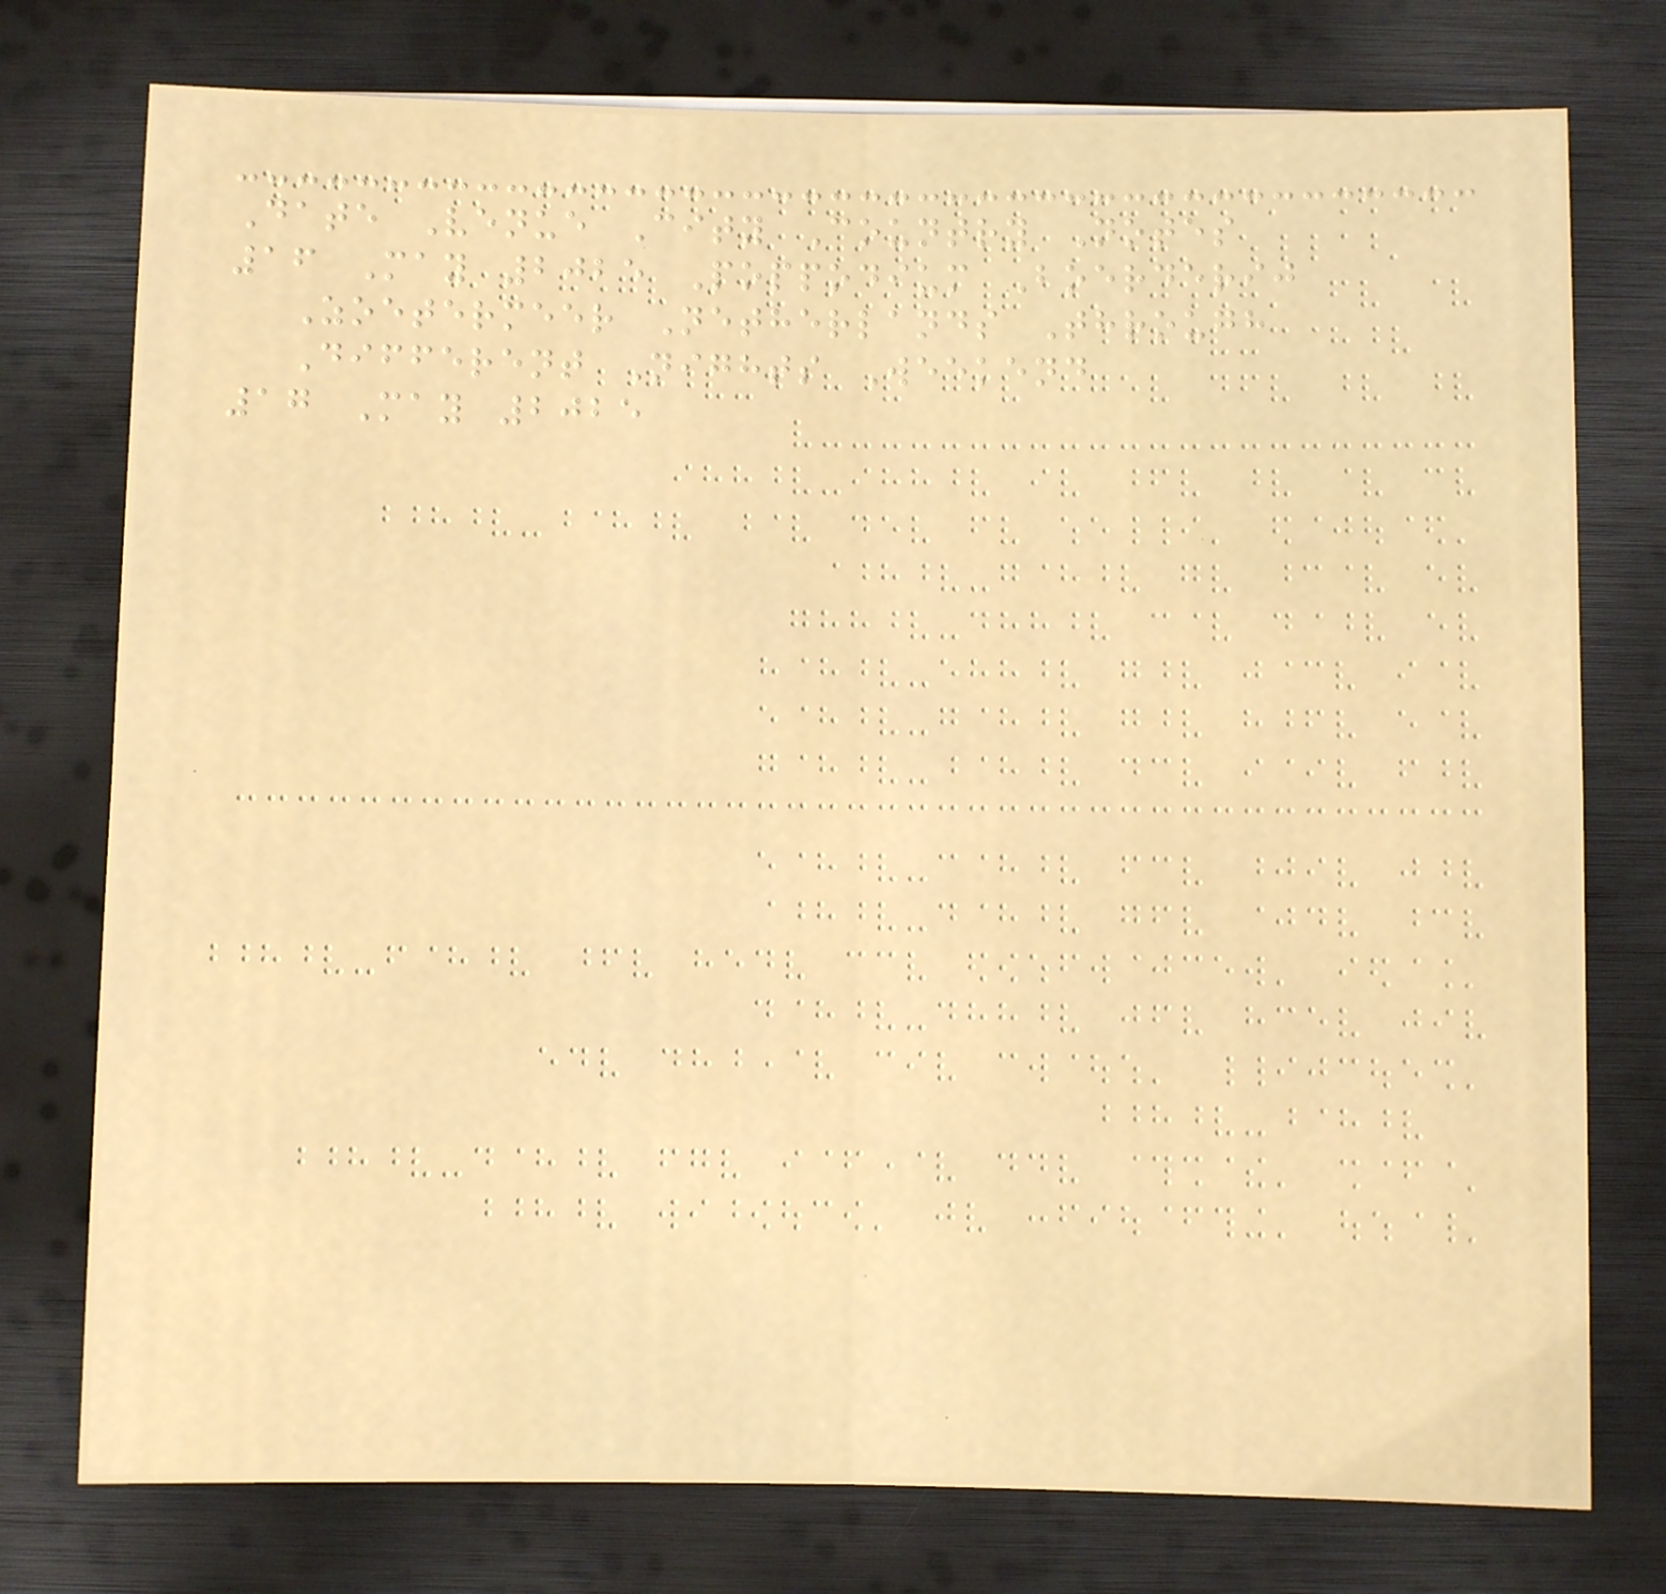Date Venue City Country Notes
16 May 2025 Poppodium Boerderij
Zoetermeer Netherlands Through
Different Nights Weekend
17 May 2025
